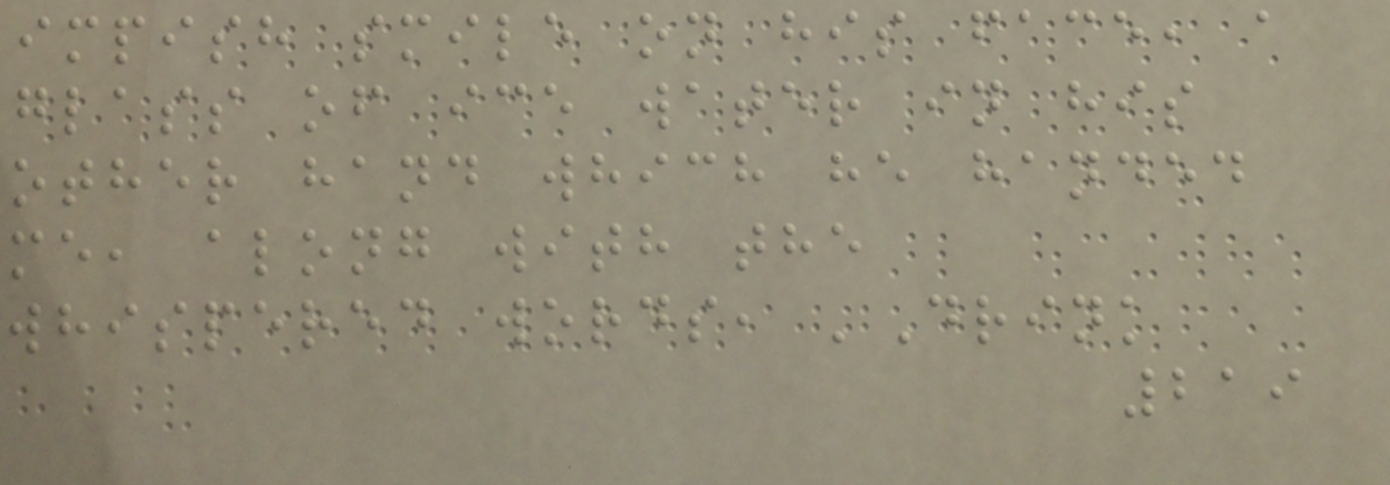impish smile on his face, a
glass of ice water in his
other hand which he handed
me, along with the
whispered words, 'Drink
219
